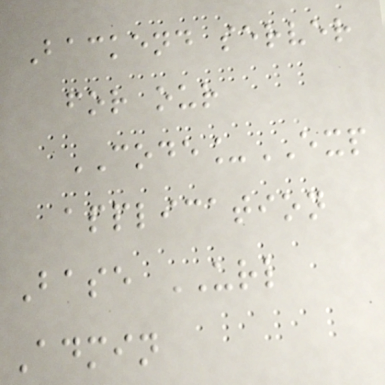Backend server
for our
CODE_EXP
application
Base URL
Admin
